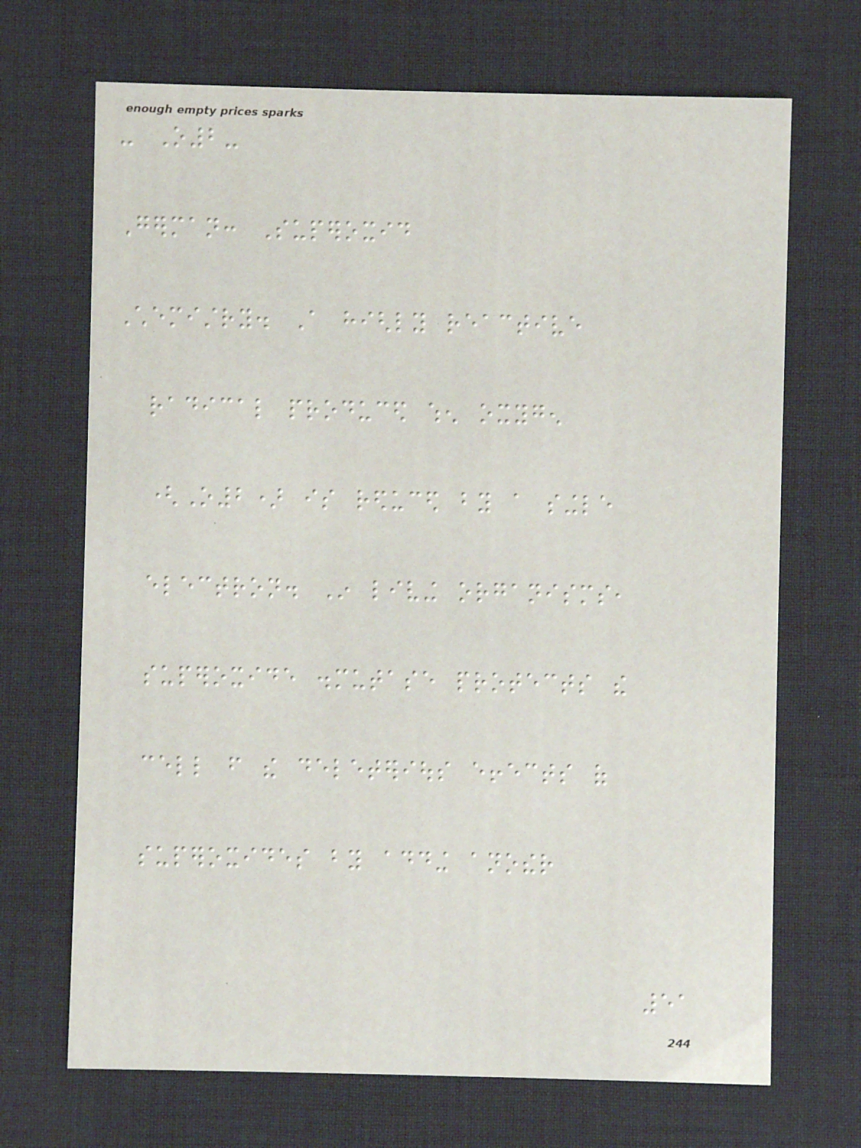- O2-
German: Superoxid
Chemistry. A highly reactive
radical produced when oxygen
(O2) is reduced by a single
electron. In living organisms,
superoxide dismutase protects the
cell from the deleterious effects of
superoxides by adding another
51
